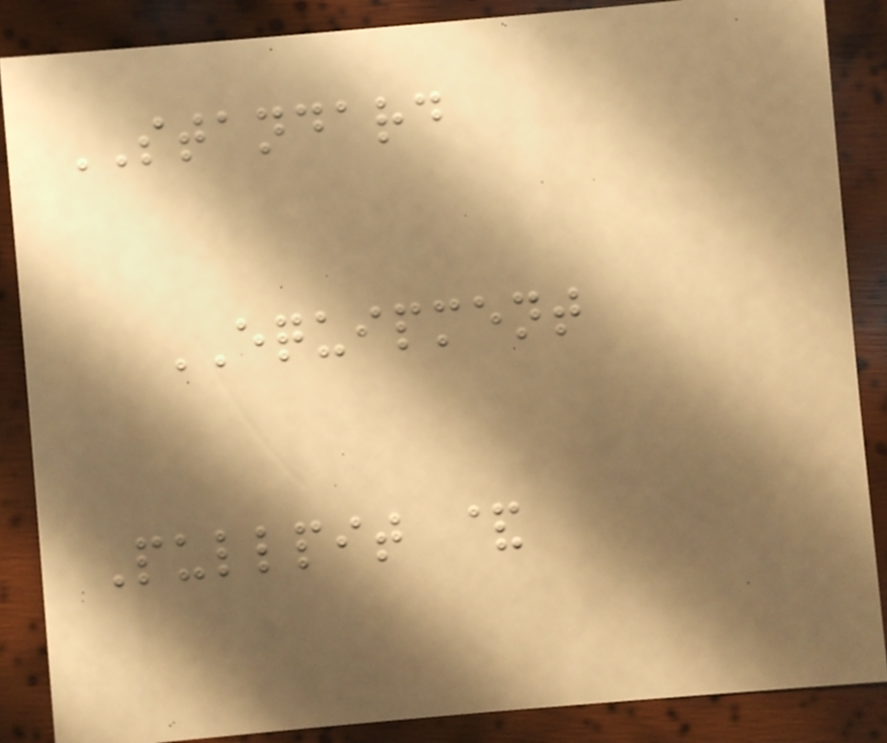STANDARD
EQUIPMENT
Pullpit &
